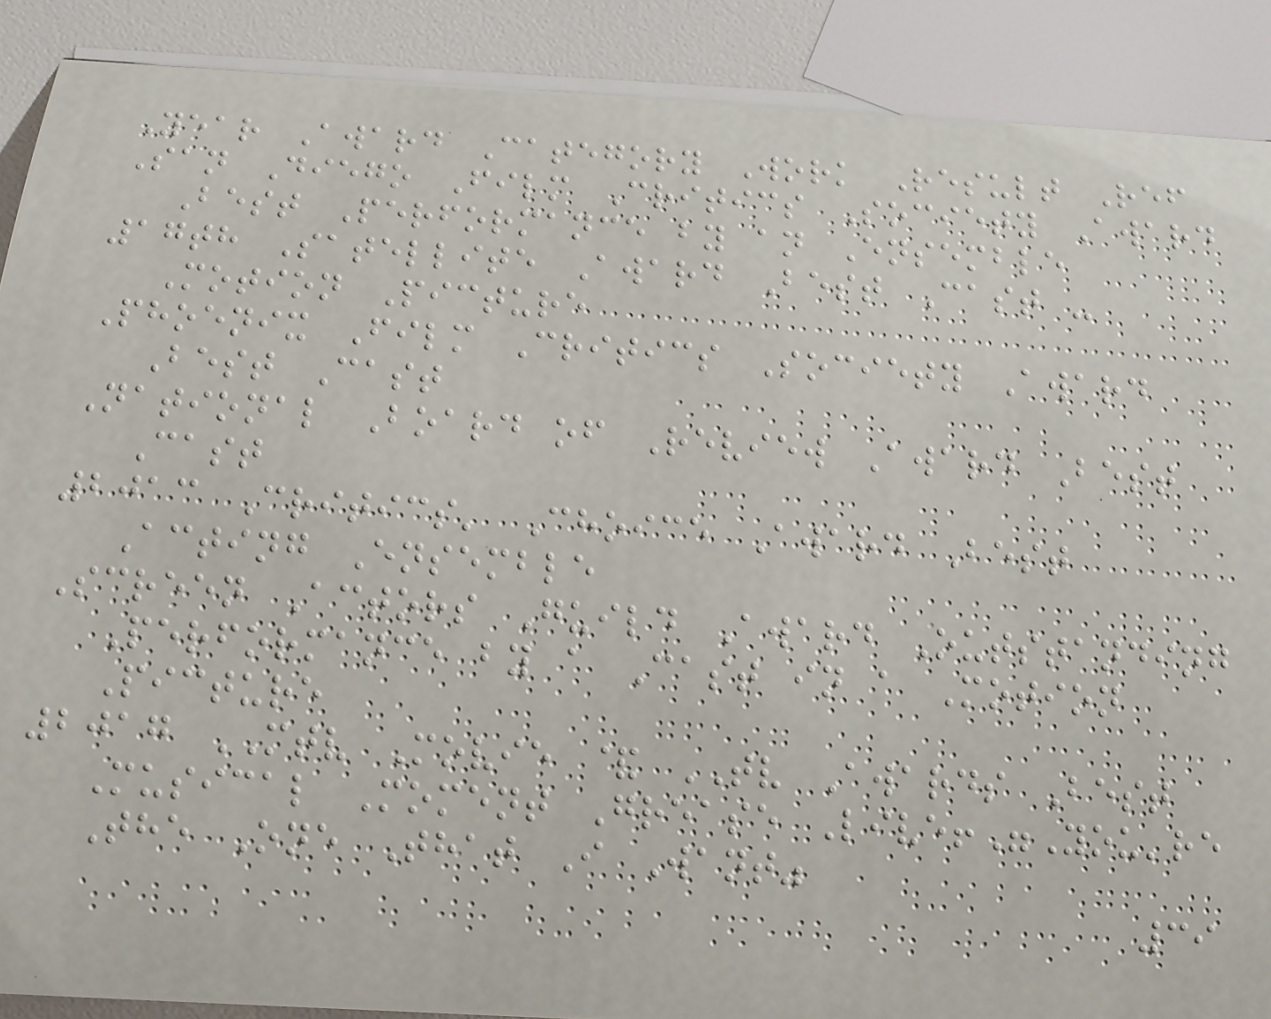Year Award Category Work Result Ref
San Diego Film Critics Society Award
Best Performance by an Ensemble
17th Satellite Award Best Cast -
Motion Picture
Phoenix Film Critics Society Award
Best Cast
National Board of Review Award Best
Cast
2013 Critics' Choice Award Best
Acting Ensemble
Screen Actors Guild Award Outstanding
Performance by a Cast in a Motion
Picture
2017 MTV Movie & TV Awards Best
Musical Moment Grease Live!"You're
The One That I Want"
39
